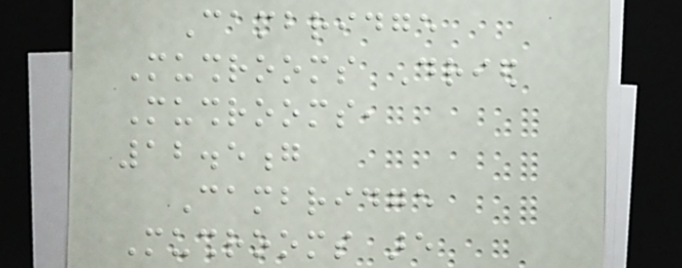Cambridge
Mushrooms Dried
Mushrooms,
12.5g
Cambridge
Mushrooms are
